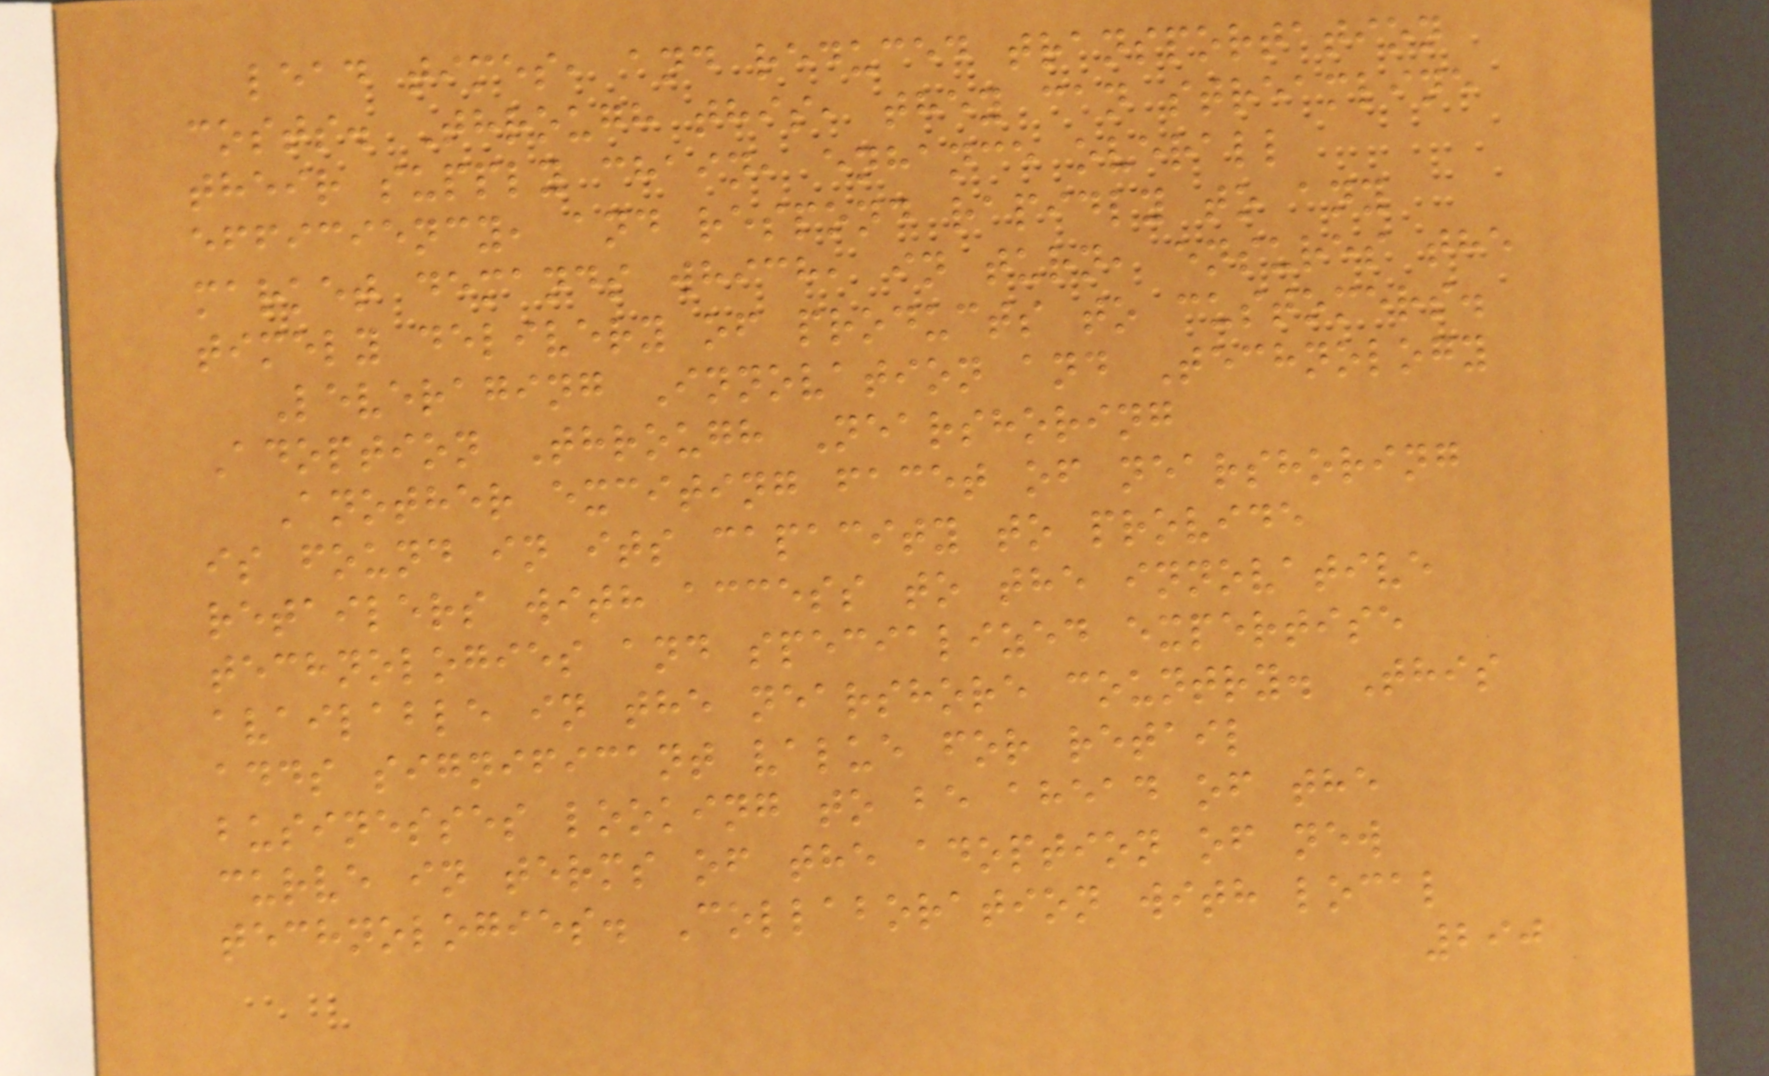lead times, and reduced transportation
costs. Through this, they can streamline
their supply chain, enhance overall
efficiency, and respond rapidly to any
market demands which, in turn, ensures the
timely delivery of products to customers.
Leveraging Innovation and Technology
Adoption Through Nearshoring
Another exciting facet of nearshoring
is found in its capacity to provide
retailers with access to the innovative
technologies and specialized expertise
available in the nearshore country. This
adds significant value for retail
businesses looking to be ahead of the
curve in terms of the adoption of new
technologies. Collaboration with local
290
